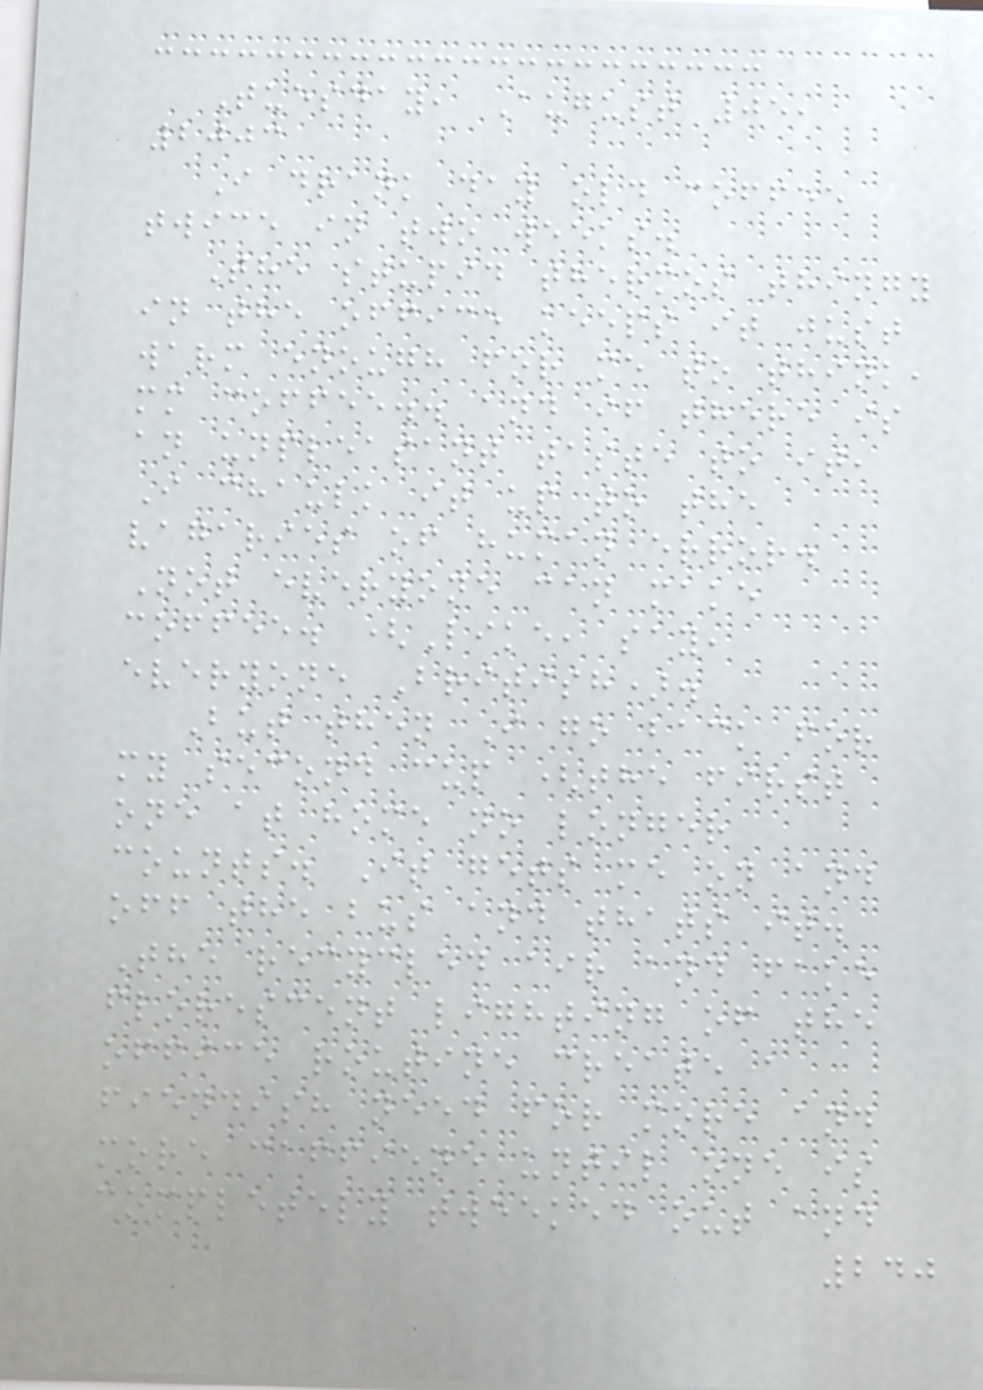Tuesday, August 05,
2003
I drank day old coffee
twice in two weeks.
The stupid thermos thingy
in the office keeps it just
warm enough for me to think,
mm coffee.. and if there is
an unpleasant taste to it,
I chaulk it up to the
vagaries of human error.
Not everyone can make
coffee. (Like, say,
everyone British).
But then I go back for
my second cup (the first
one at home no longer
counts. It gets me on and
off the bus and thats it.
The recycled air and fake
florescent lighting of the
office routine create a
fiendish need for more and
more caffiene until one is
completely tweeked out and
240
